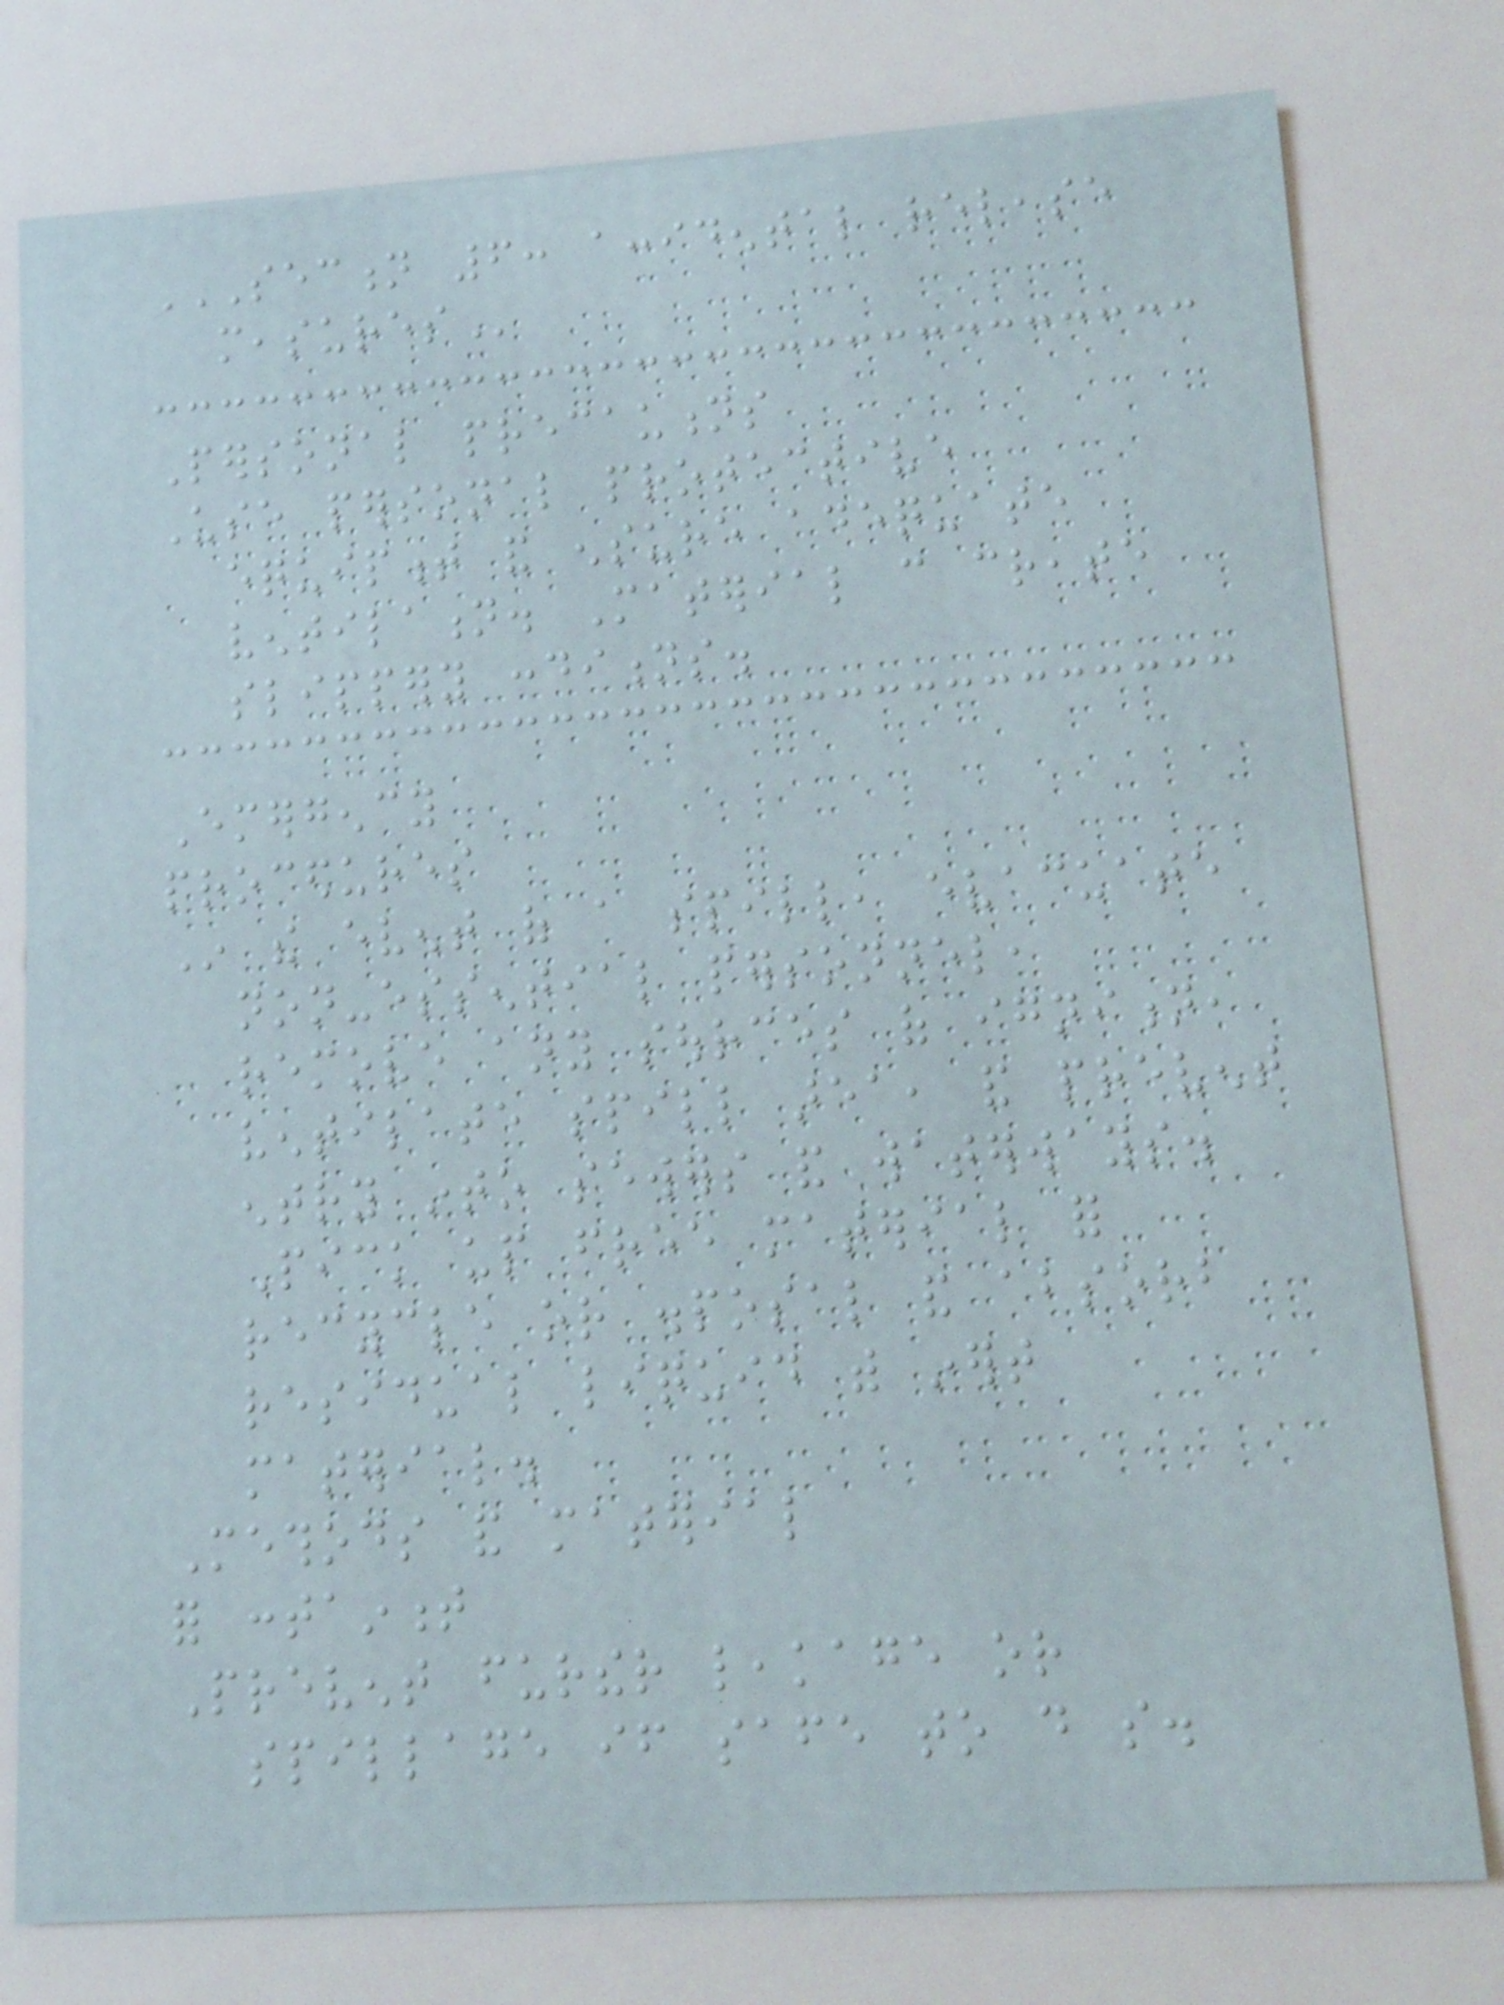SECTION 6: ACCIDENTAL RELEASE
MEASURES
Personal precautions
Use personal protective
equipment and ensure adequate
ventilation. Material can create
slippery conditions.
Emergency
procedures
In the event of a spill, evacuate
non-essential personnel,
remove any sources of ignition,
ventilate spill area, and prevent
entry into sewers and waterways.
Pick up free material for
recycle or disposal and absorb
residual liquid with inert
material.
Methods and material
for containment
Prevent further leakage or
spillage if safe to do so.
